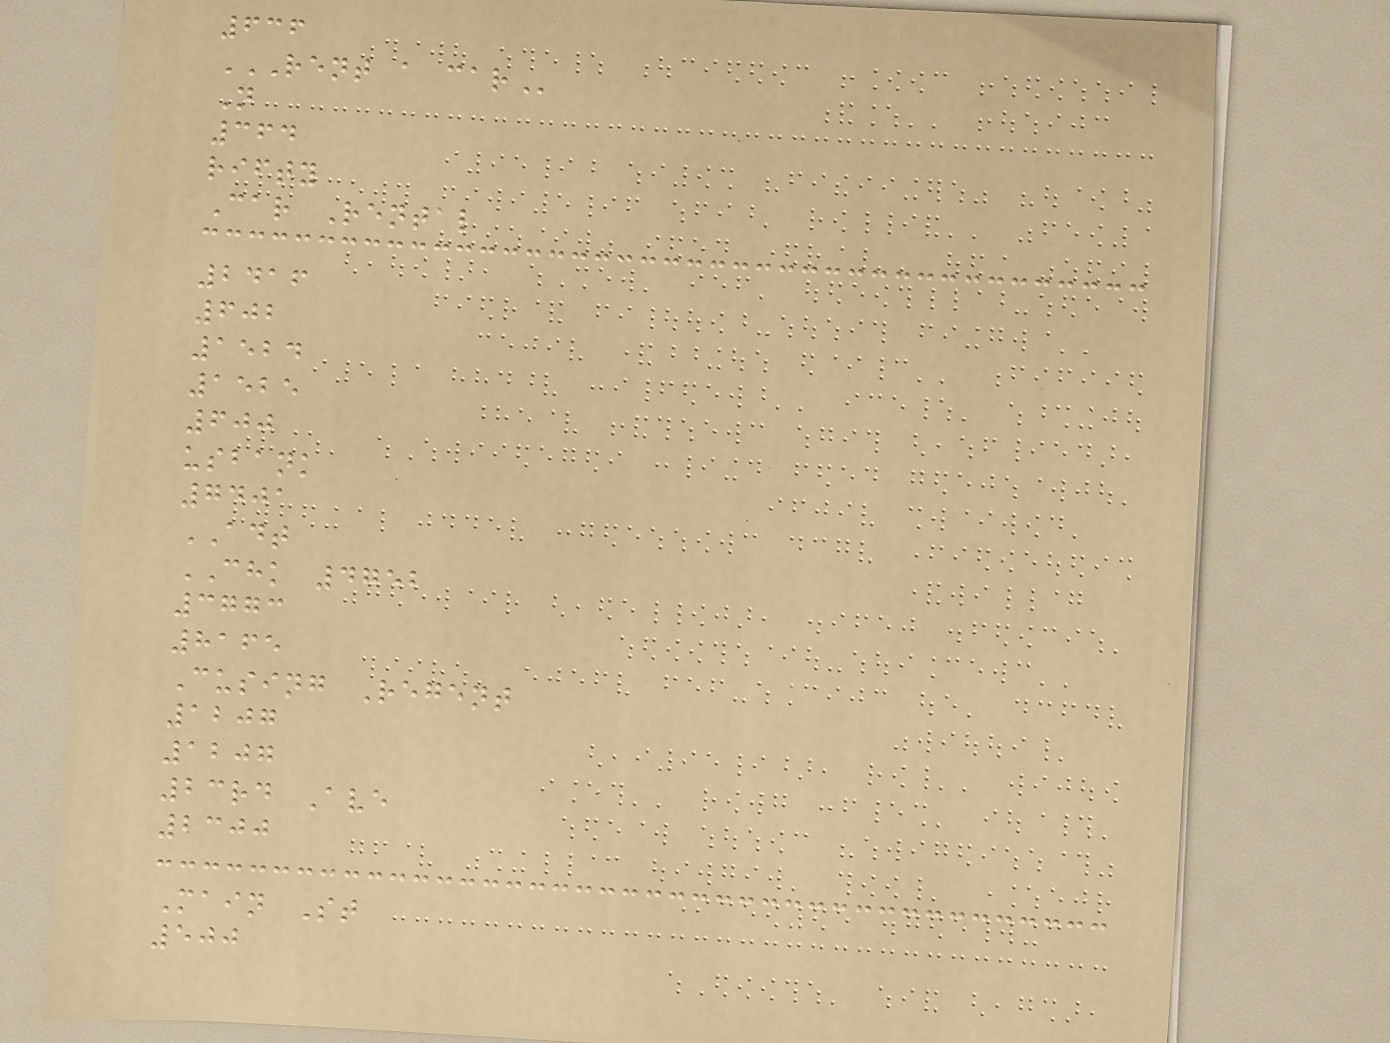636
RENT A CAR
N
364
rifty
Car Rental
2416
602
1524
1525
600
usbank
7401
ADT
CHK 4752
3773
8165
Cusing Regent
1207
1207
23rd Ave
2300
Main St
500
